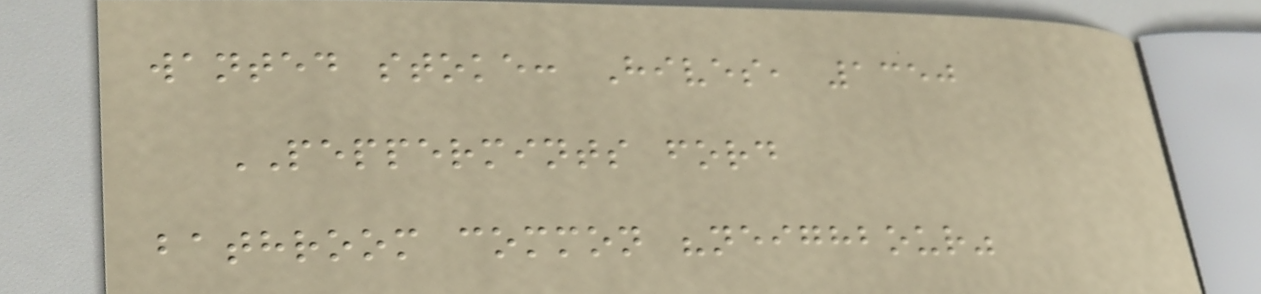wanted stoke: Hives, 1350
PEPPERMINTS ford
bathroom common "neighbour"
